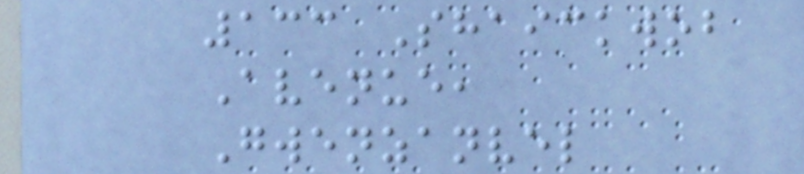133 Shaickwob
Avenue,
Gwenzanvel
